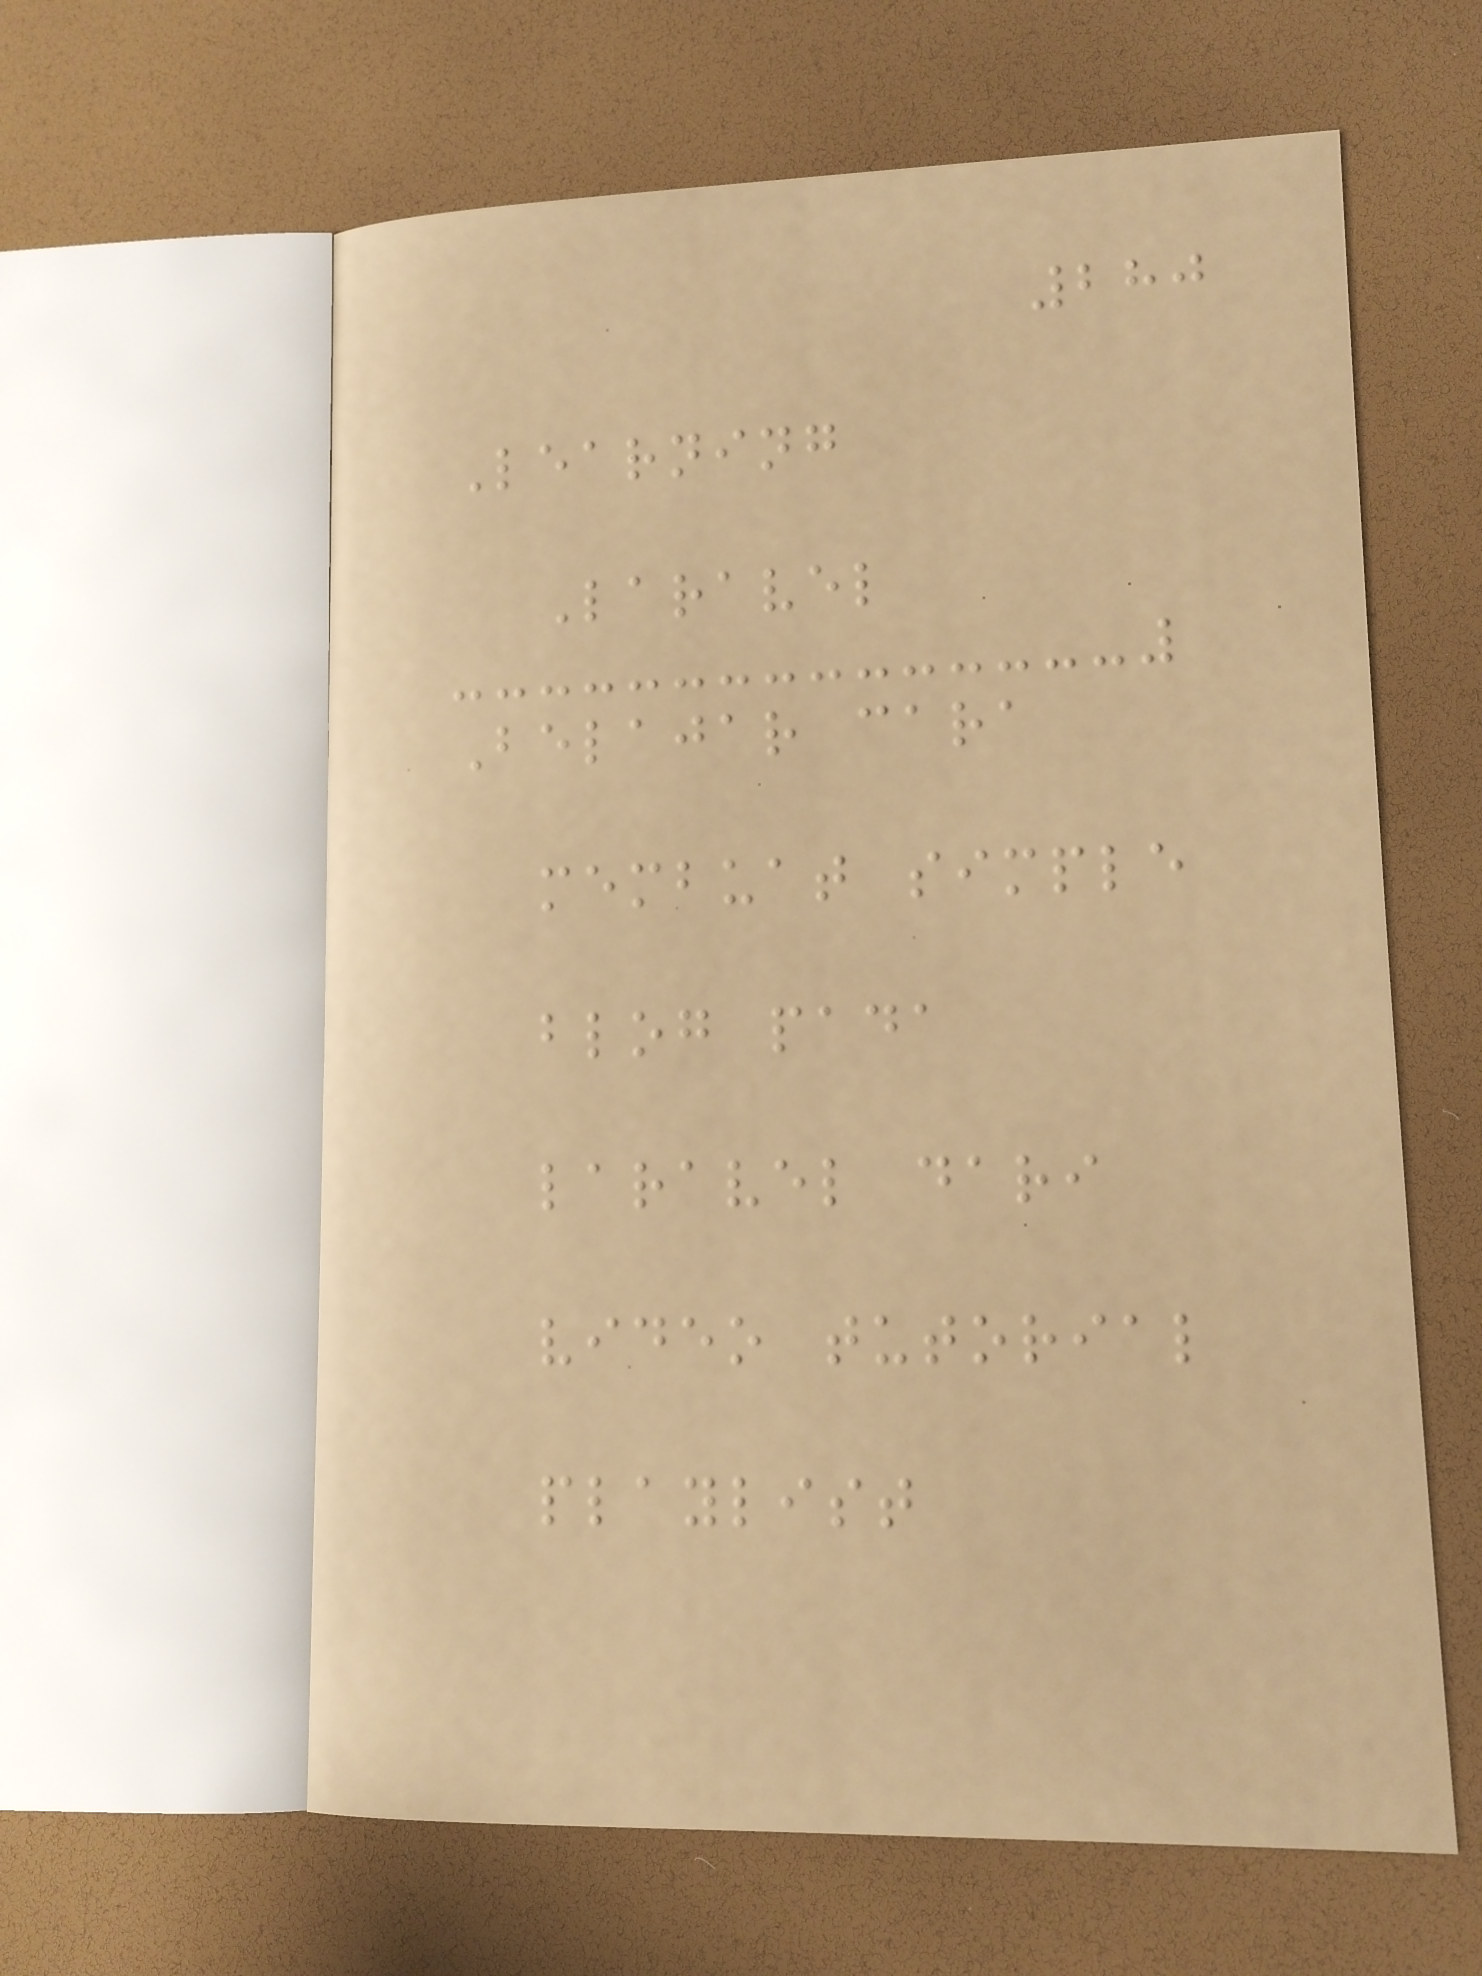280
Learning
Laravel
Belajar cara
membuat simple
blog pada
laravel dari
video tutorial
playlist
